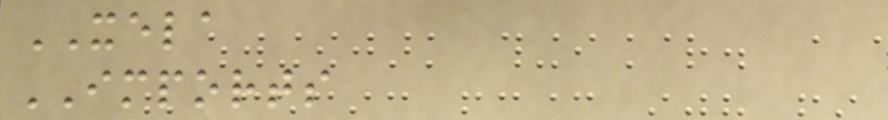XELA
IMPORTS
